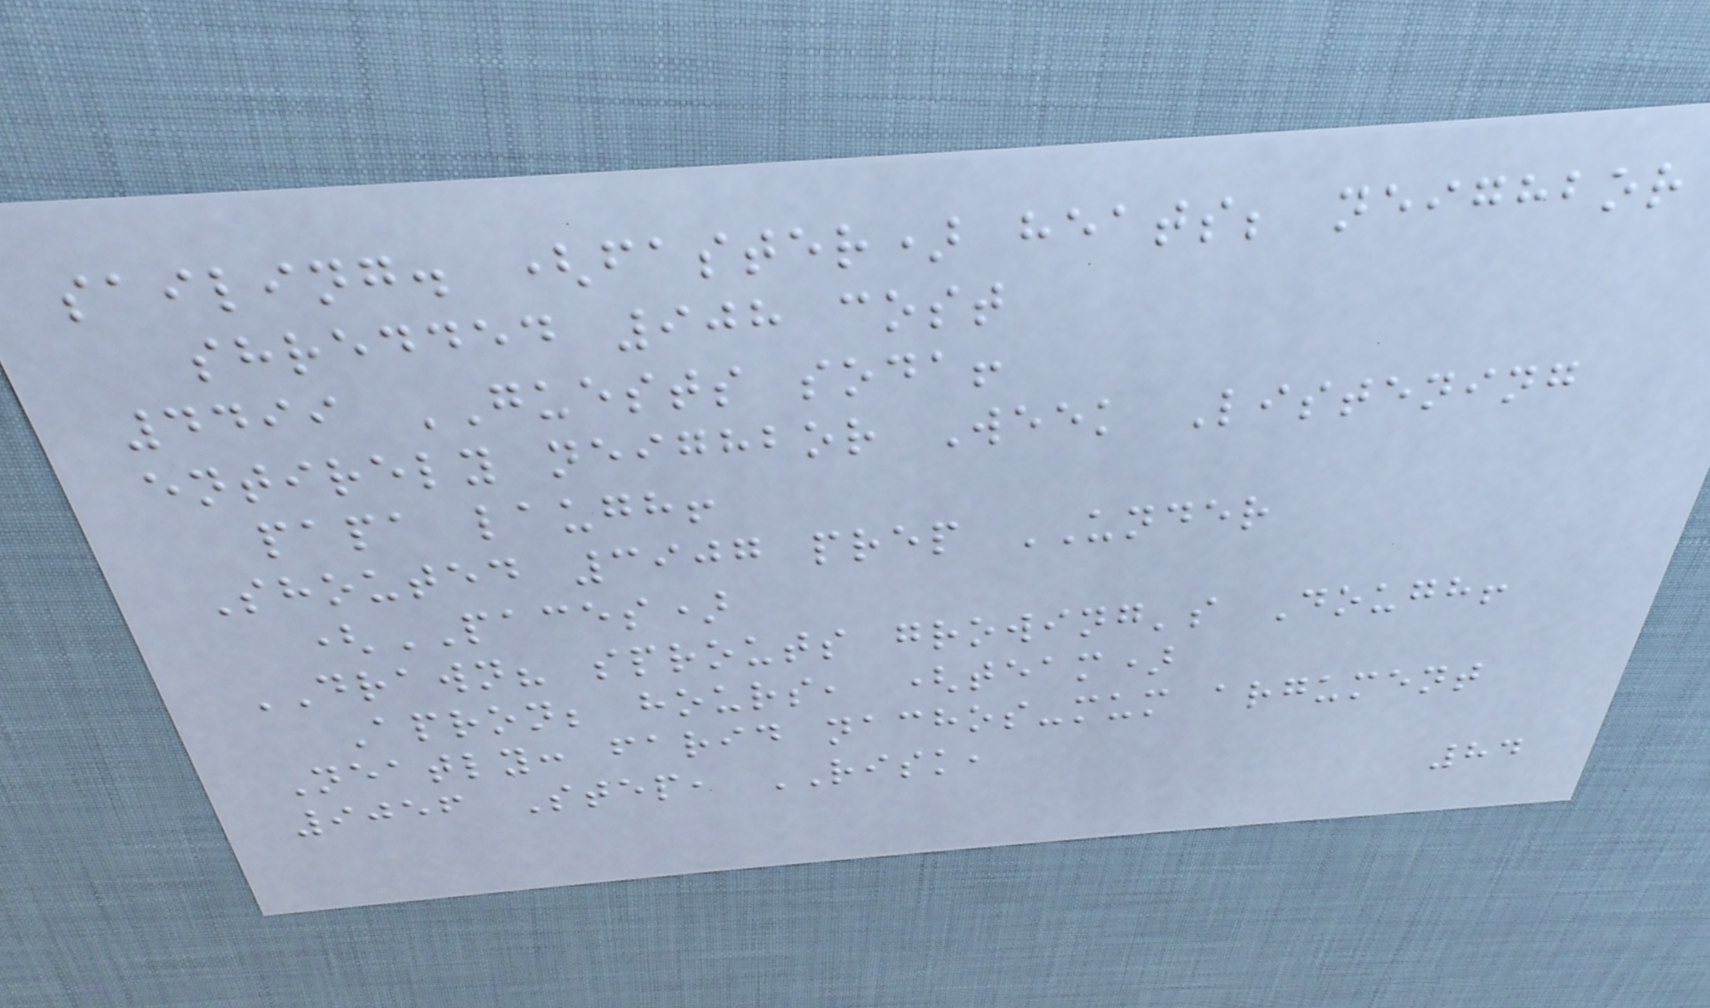sailing. (faster) heats; neighbor
shredded 908 cost
4499 GUESTS soda!
entirely neighbor Week Listening
papa laugh!
Shouted 3907 prep UNDER
(PACES)
DRAWN? sprouts growing's Dough!
Apron; hours, (team)
Neatly: farid nachos-mum argument
9056 Step, RISK,
84
